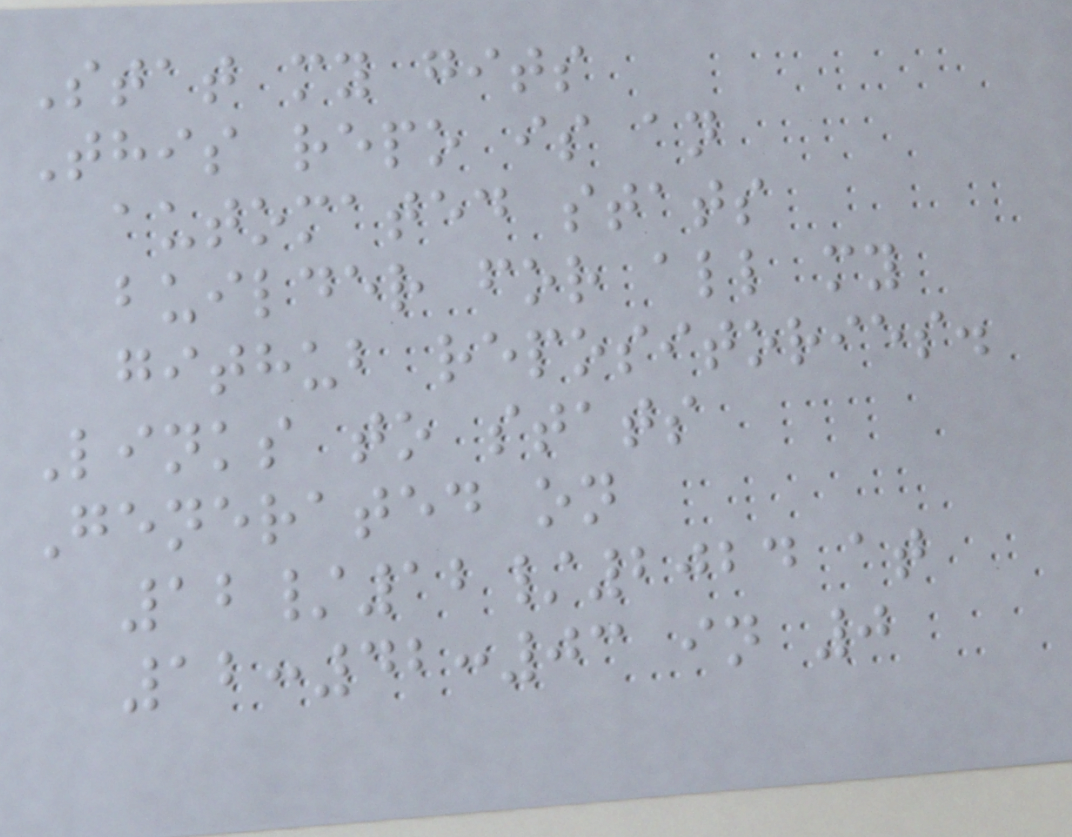Stat my gits
This repo is an
automated stats
builder for all my
github repositories.
Links to stats
Generated on
12/12/2024 at
12:42:03 in 0
